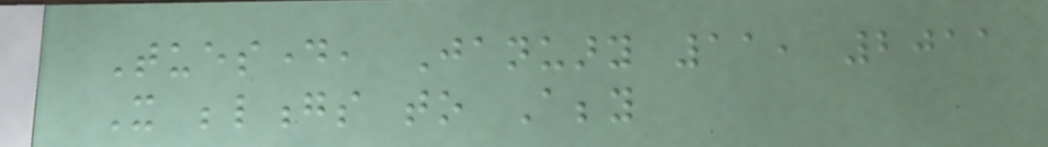Tuesday, January 11, 2011
It belongs to Abby
